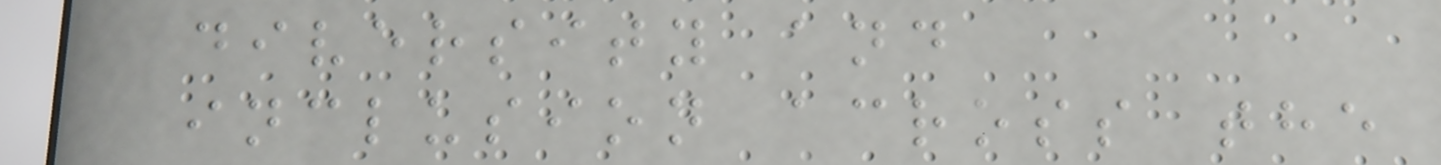diversity and
inclusion across the
